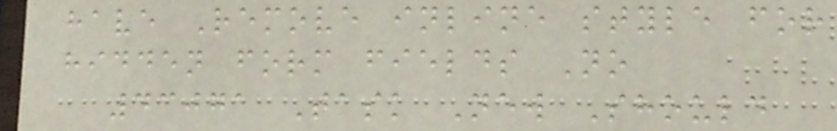have Remove inline style for
hidden form fields No
43071 Task New Should
